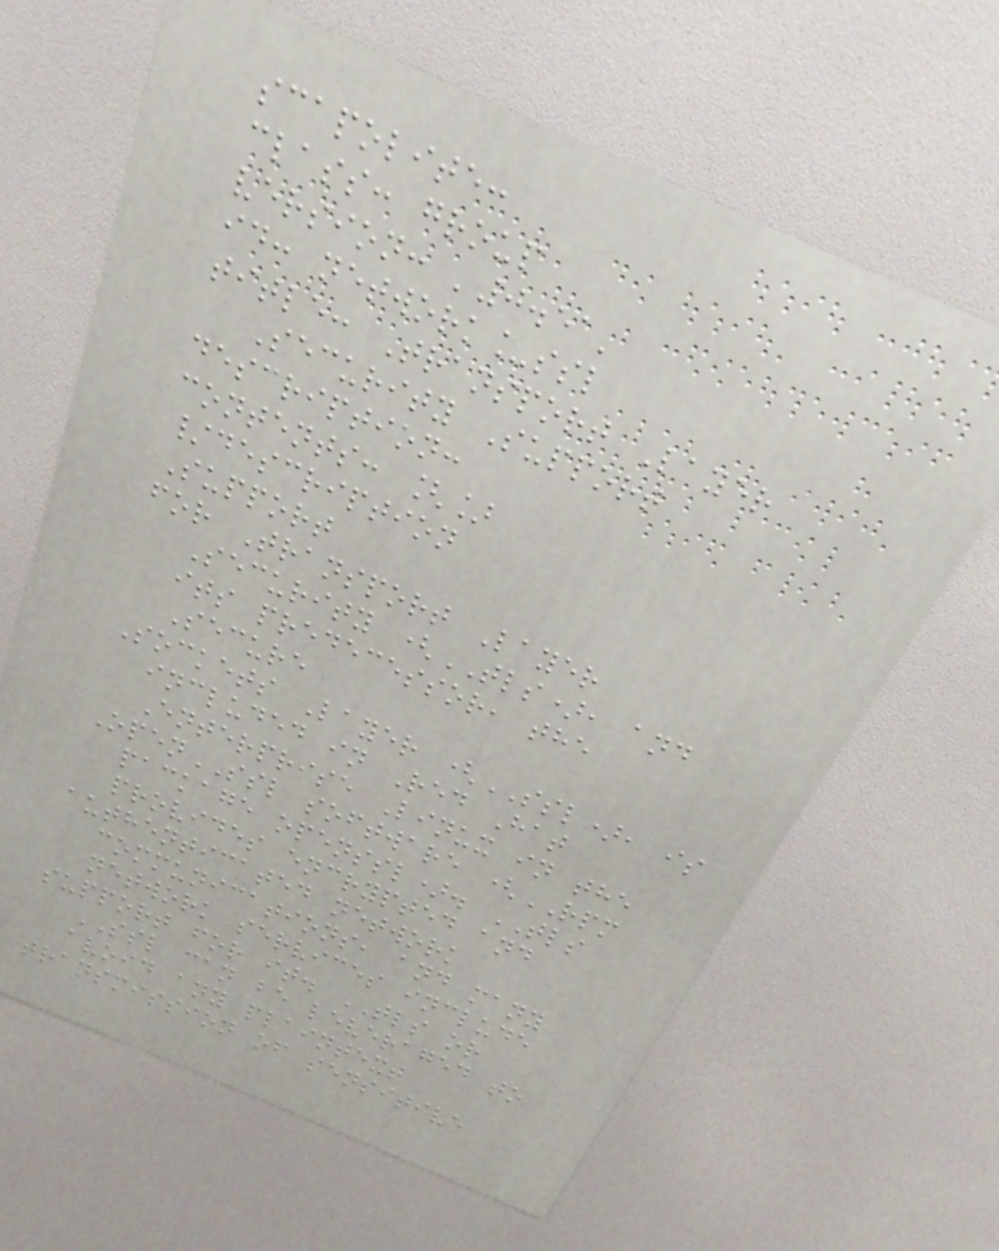scapolite:
class: group
version: '0.51'
id: network_ssl
title: Transport Layer
Security Support
description:
contents: []
/description
Support
for Transport Layer
Security (TLS), and
its predecessor, the
Secure
Sockets Layer (SSL), is
included in Red Hat
Enterprise Linux in the
OpenSSL software (RPM
package openssl). TLS
provides encrypted and
authenticated network
communications, and many
network services include
support for it. TLS or
SSL can be leveraged to
avoid any plaintext
transmission of sensitive
